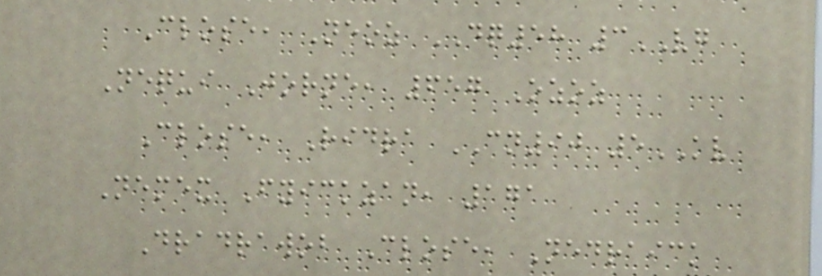Close, Neoz DQ58 3VG
Nequi Jorne, 657 Ozoz
Close, Ridra CN90 5KV
Nemex Fyickzan, 171
Dradrawob Close, Nedraick
